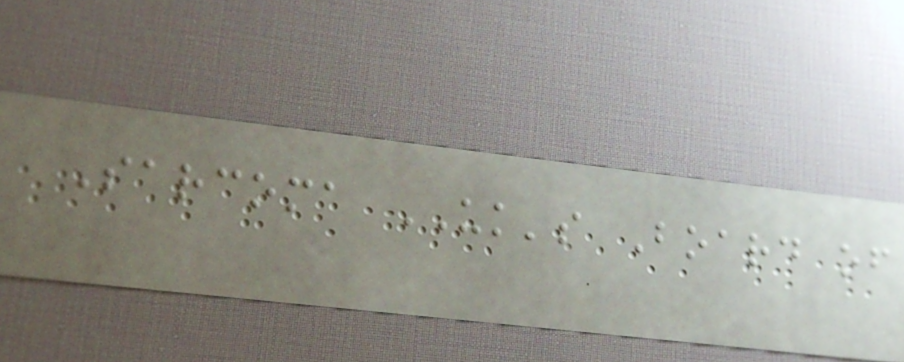Sarcoma UK's Board of
